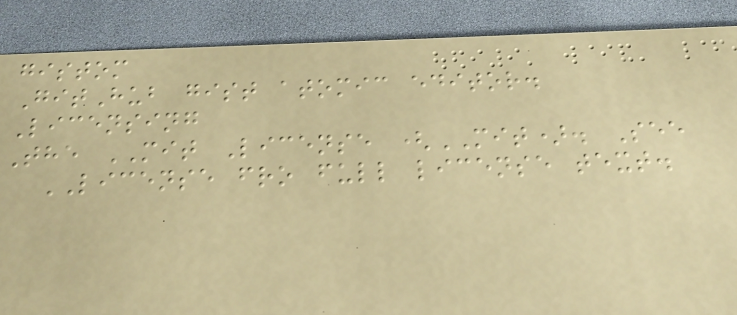gistom
GitHub gist atomic editor.
Licensing
The MIT License (MIT). See
LICENSE fro full license text.
